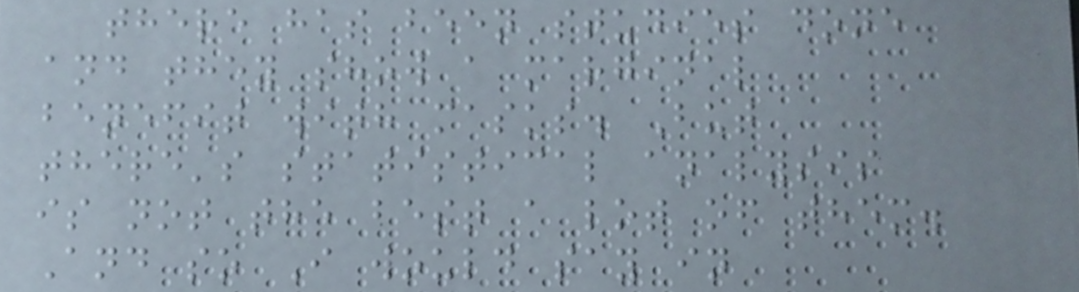there has been studies done
and they show a marginal
benefit with masks. But
there's statistical analysis
is not the best a lot of them.
And so I would say in
